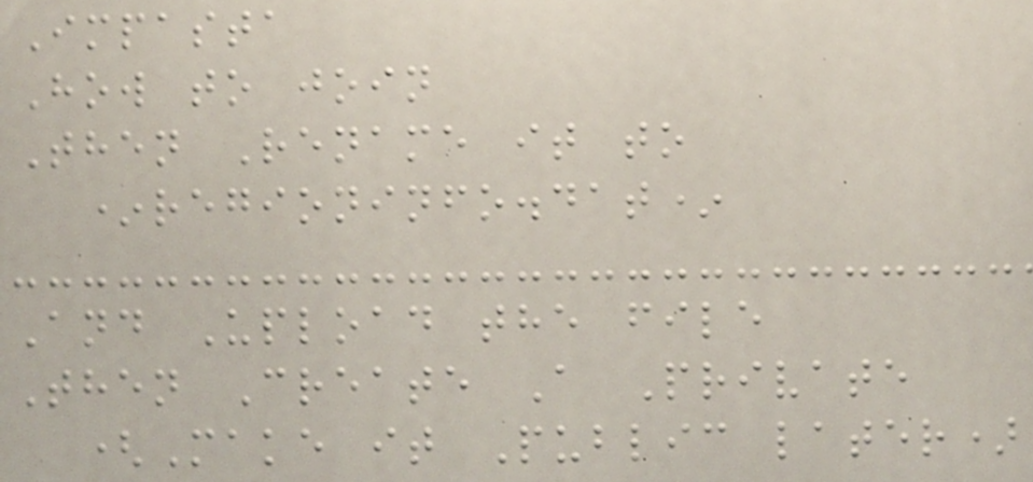Impasta
How to join
Then Rename it to
*regioninfo.dat*
And Upload the file
Then Create A Private
(Make it Public later)
